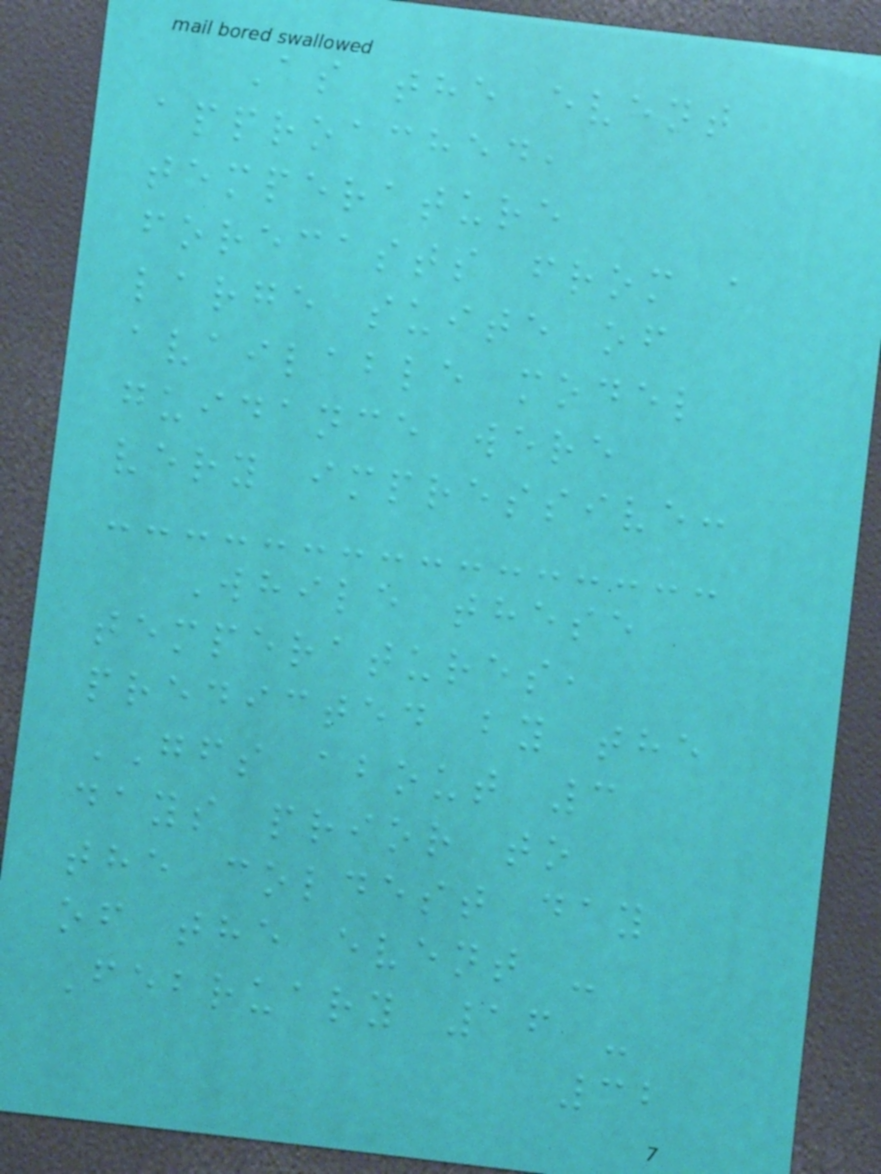As the event
approached,
temperature
forecasts from a
large suite of
available model
guidance were
very impressive:
While these
temperatures,
predicted by the
GFS about 3
days prior to
the coldest day
of the event -
February 16 -
32
